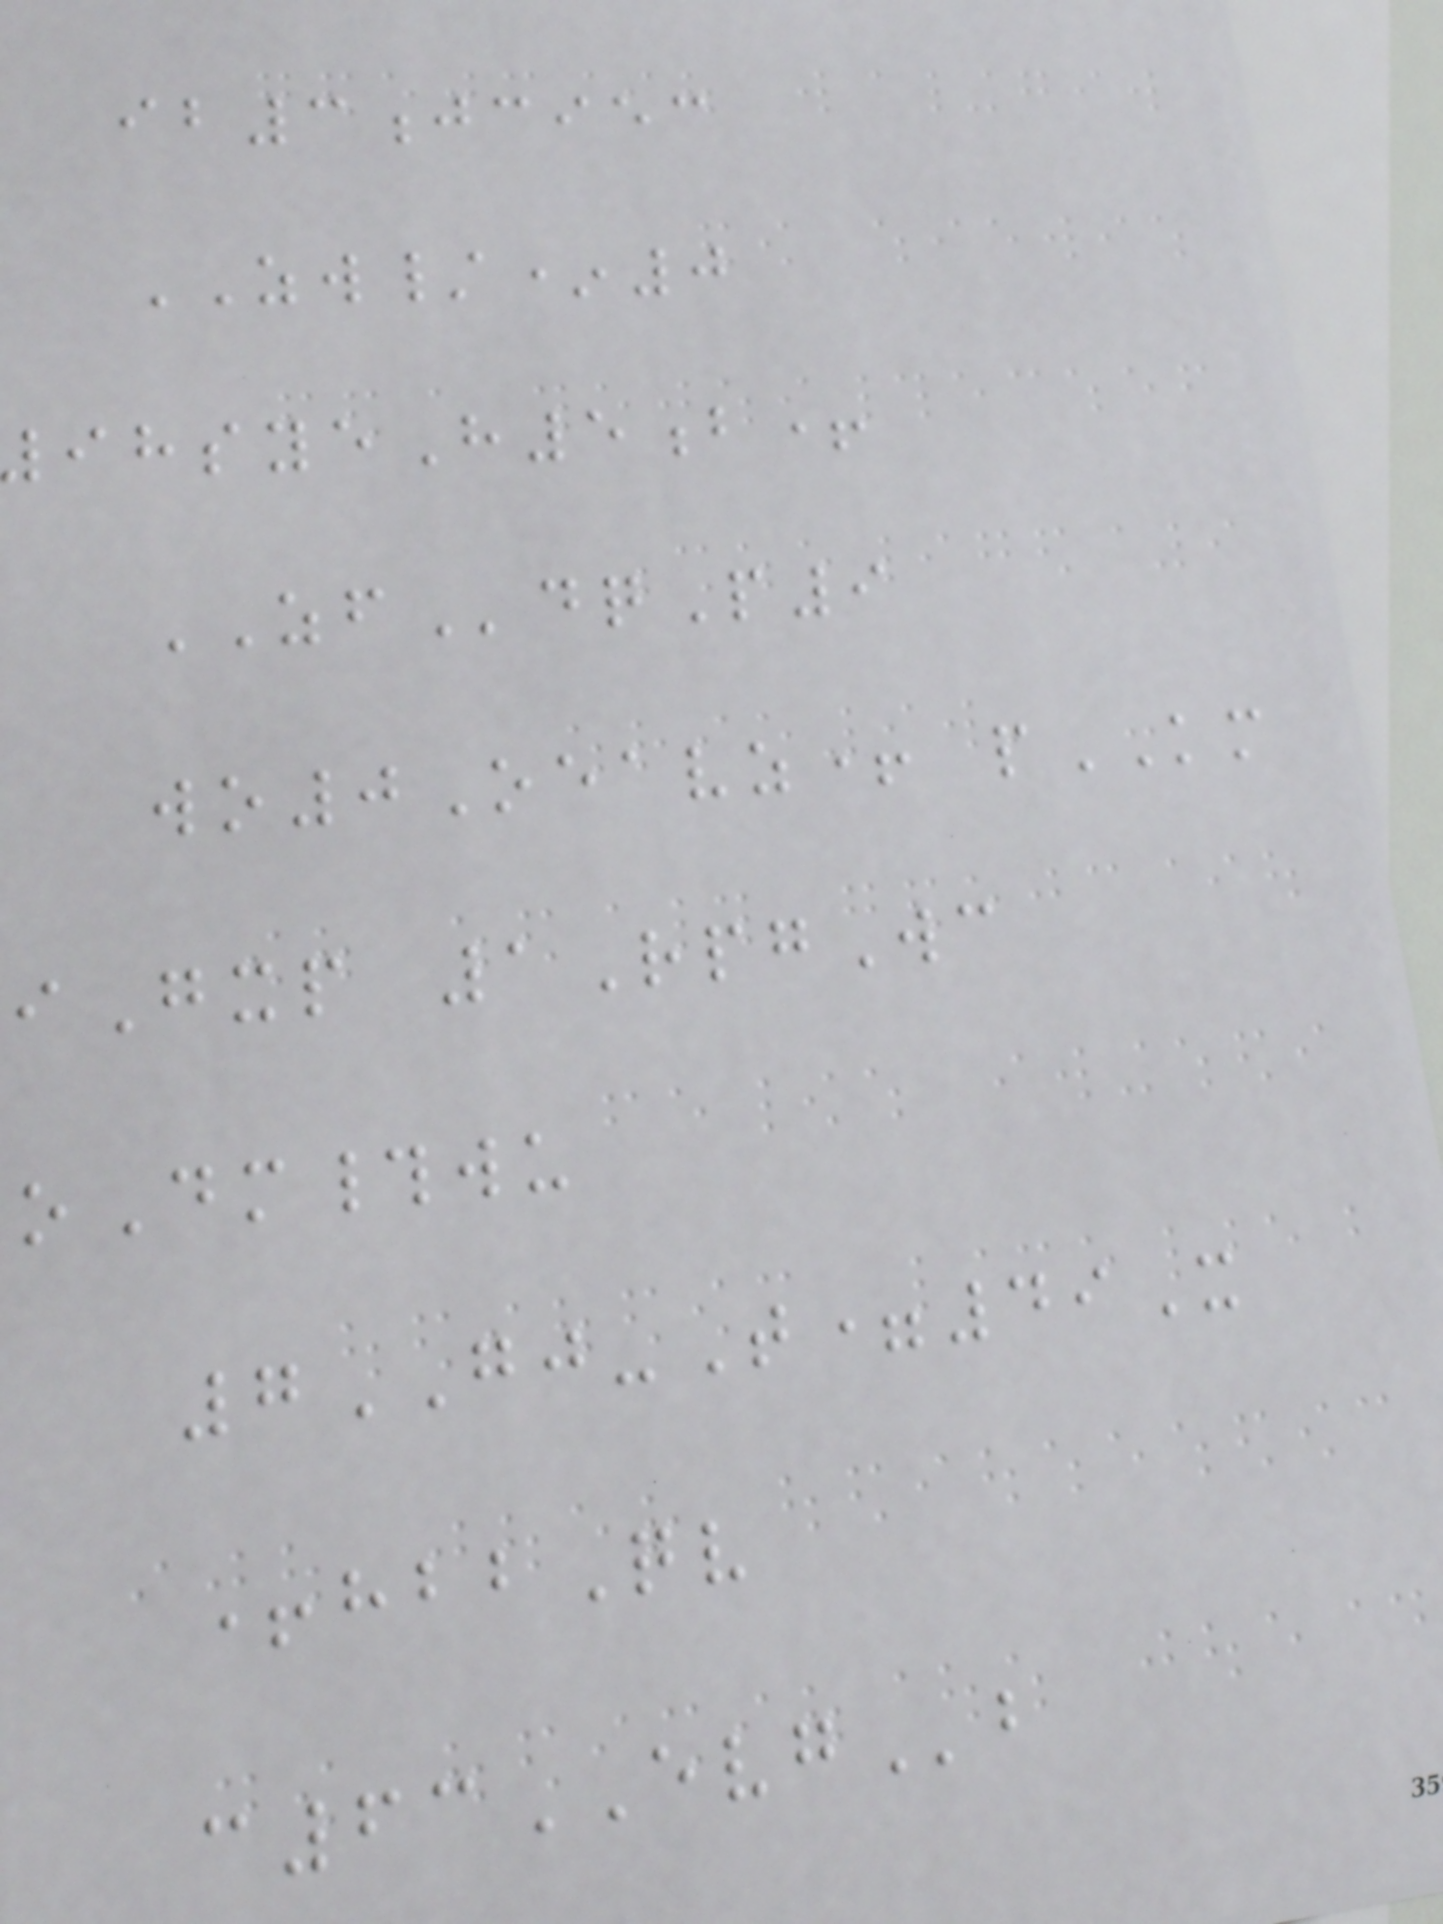ib3jciec
ZW/*0
syeH5b+
ZFdqP9
wo0Oeavz+ pKM
iGxp 1RpgWc
oDm#wu
7GJ-T=49X
+hbbQv
c63EVGb
